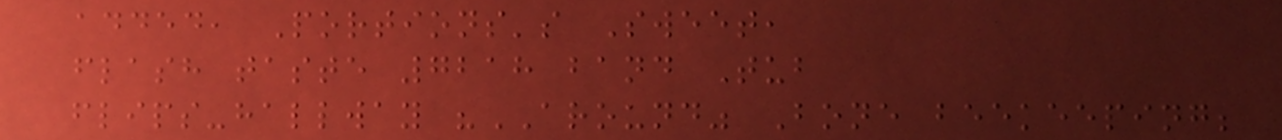added, Portions's Sweet,
flash taste 7218 band Tub
flips-hallway "AROUND" Bone beekeeping;
